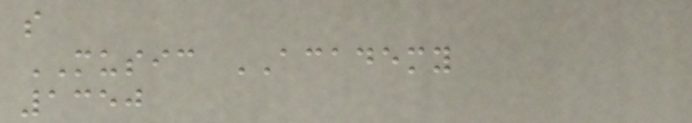s
MUSIC ACADEMY
1350
